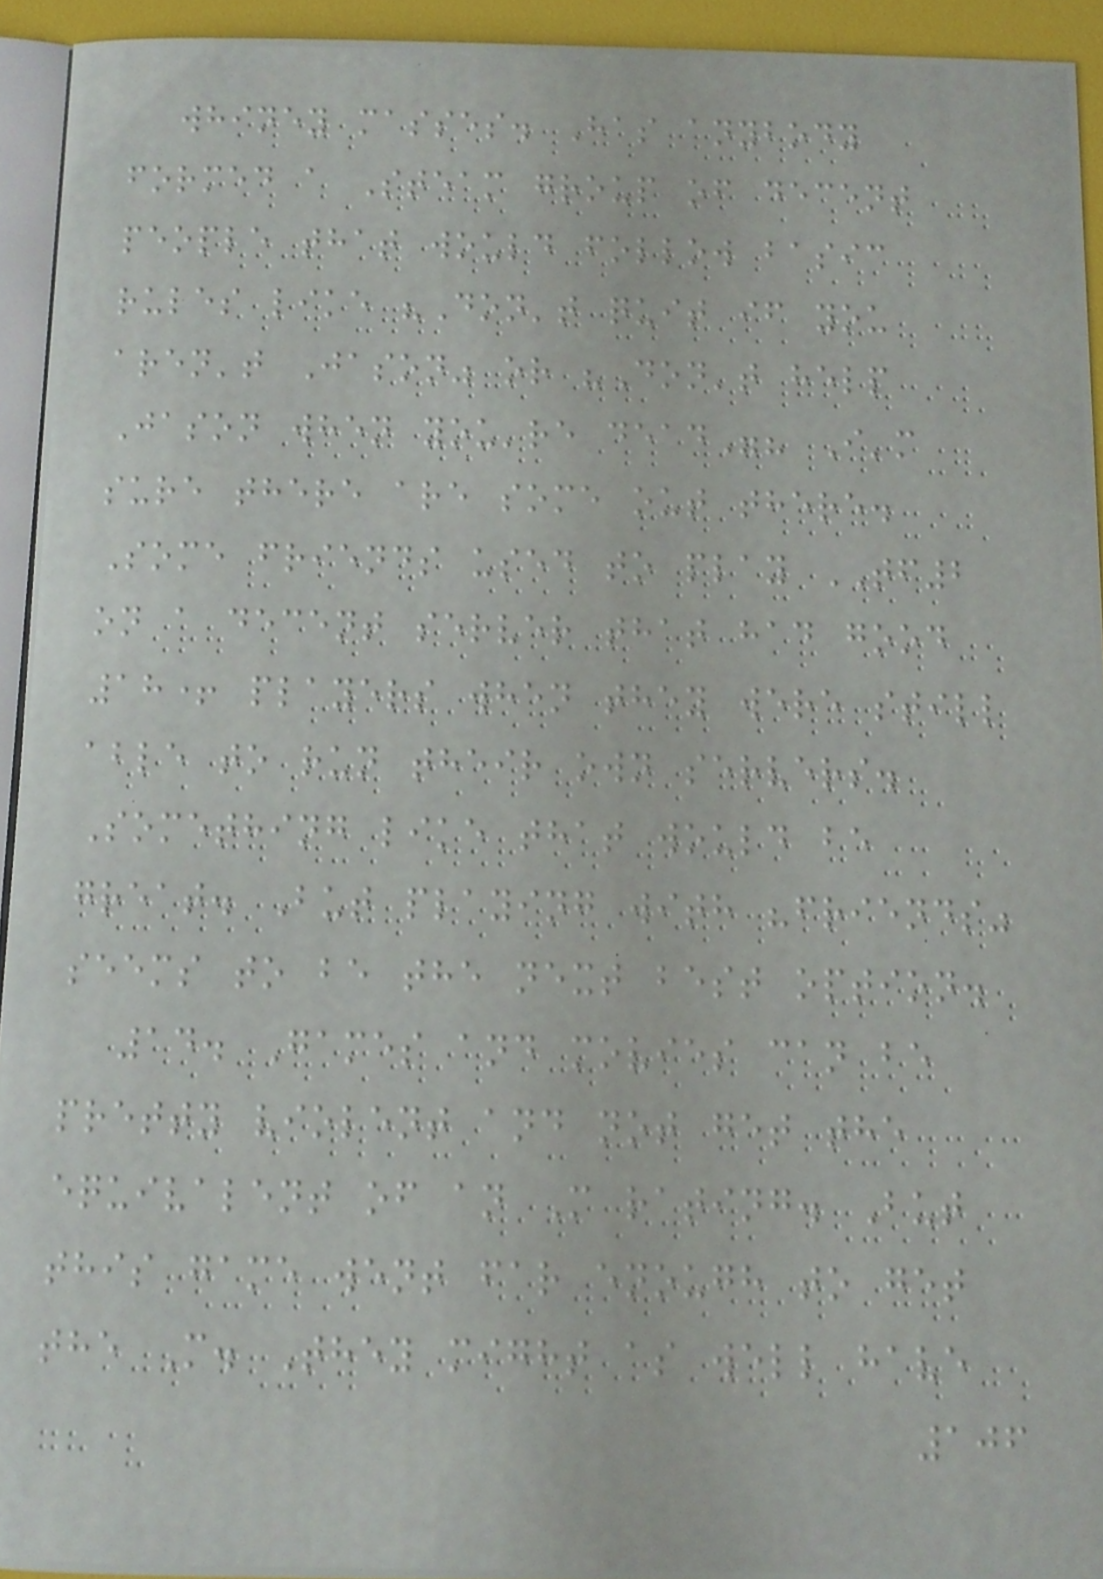whiney masses. Has anybody
formed a Steam group of decent
people that would follow basic
rules like "Don't quit if you
aren't Jason" or "Don't help
Jason when you're dead"? I'm
sure there are some out there.
Some friends used to play TF2
on a decent server that had good
18+ players when they were still
able to run their own servers.
Something like that would be
great. But playing with "friends"
seems to be the next best option.
14. Games and movies can be
pretty violent and not get the
equivalent of an M rating. But
this game went far enough to get
the M. They might as well have
106
